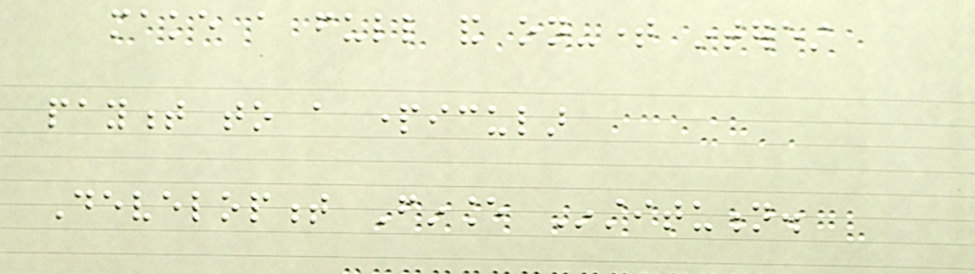make a full and on-time interest
payment to a particular
Development Finance Institution.
